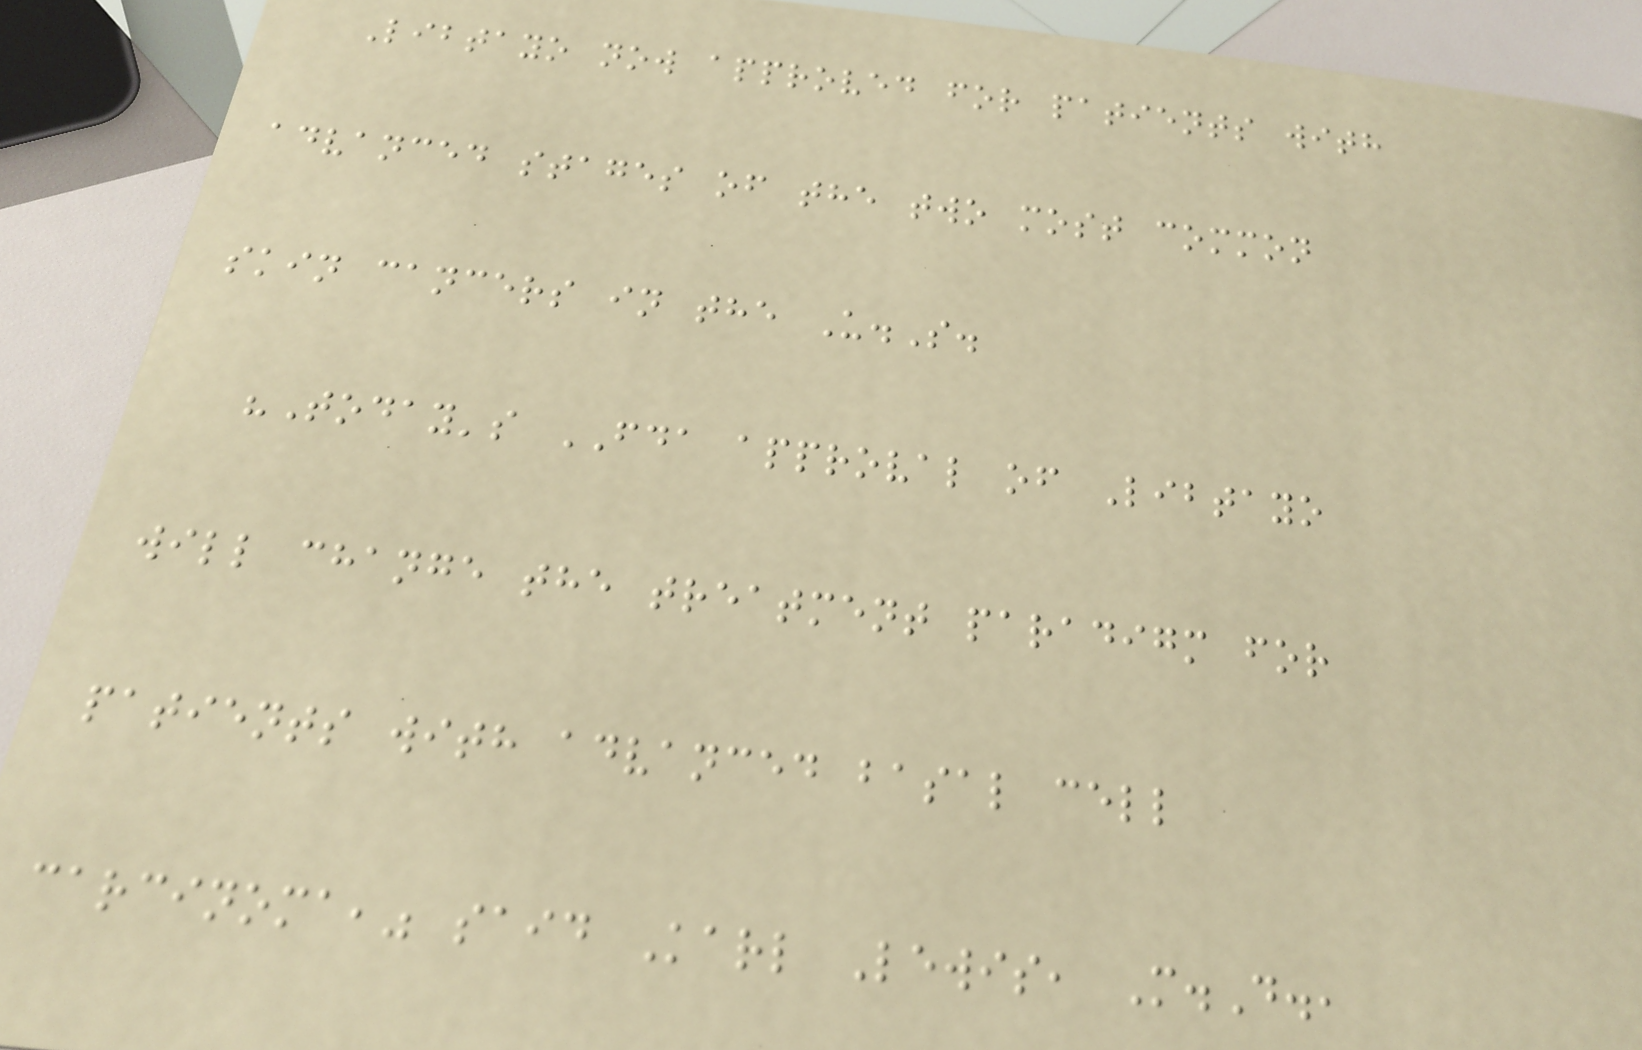Libtayo now approved for patients with
advanced stages of the two most common
skin cancers in the U.S.
"Today's FDA approval of Libtayo
will change the treatment paradigm for
patients with advanced basal cell
carcinoma," said Karl Lewis, M.D.,
